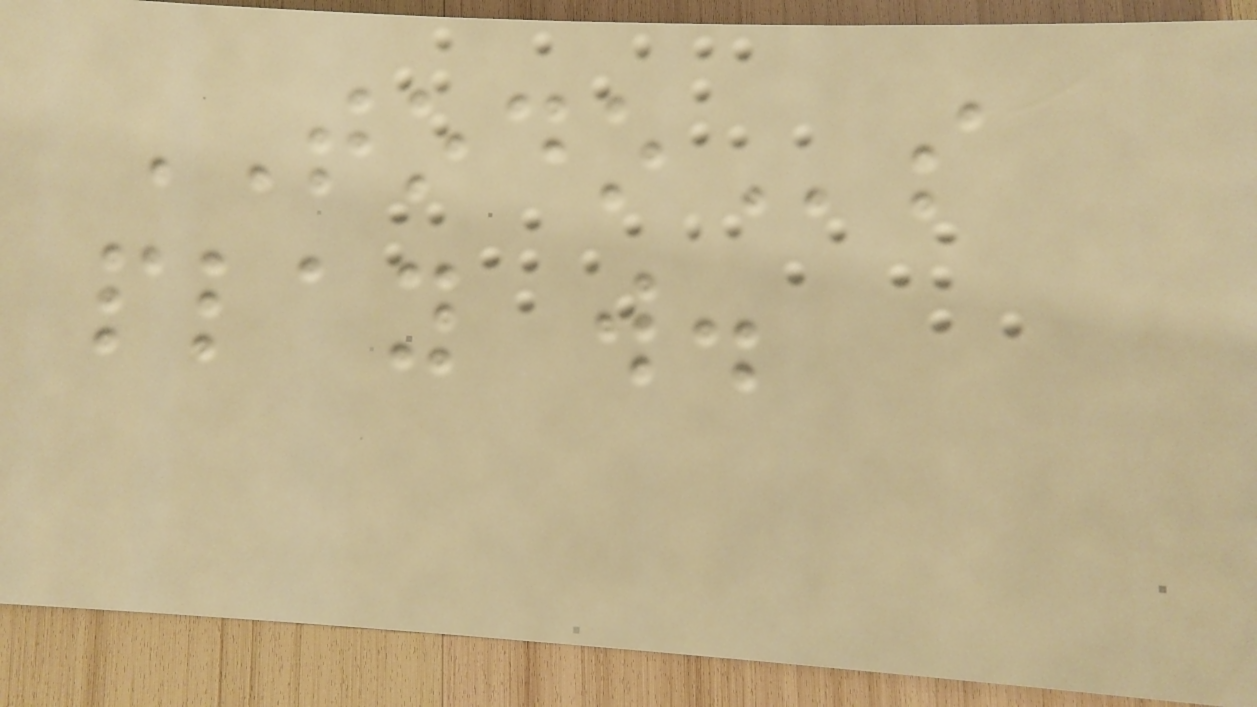TODOs
play w.
